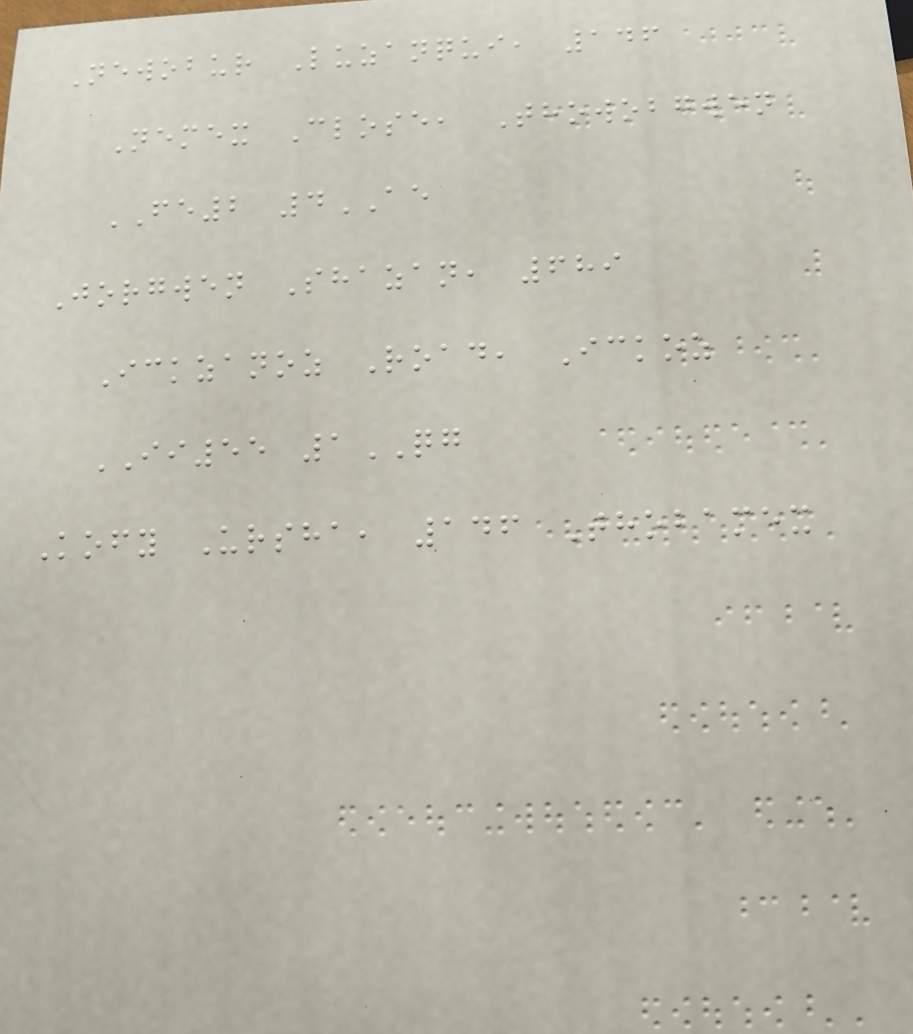Newobur Luzanqui, 146
Nemex Close, Thowobgwen
FE2 4AE
Jorgwen Shazan, 689
Ickzanoz Road, Ickoz
II55 1QG
Kofy Ursha, 146 Thobamex
